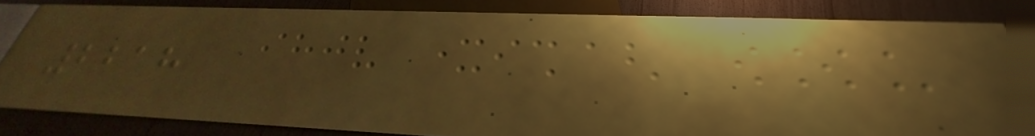2218
